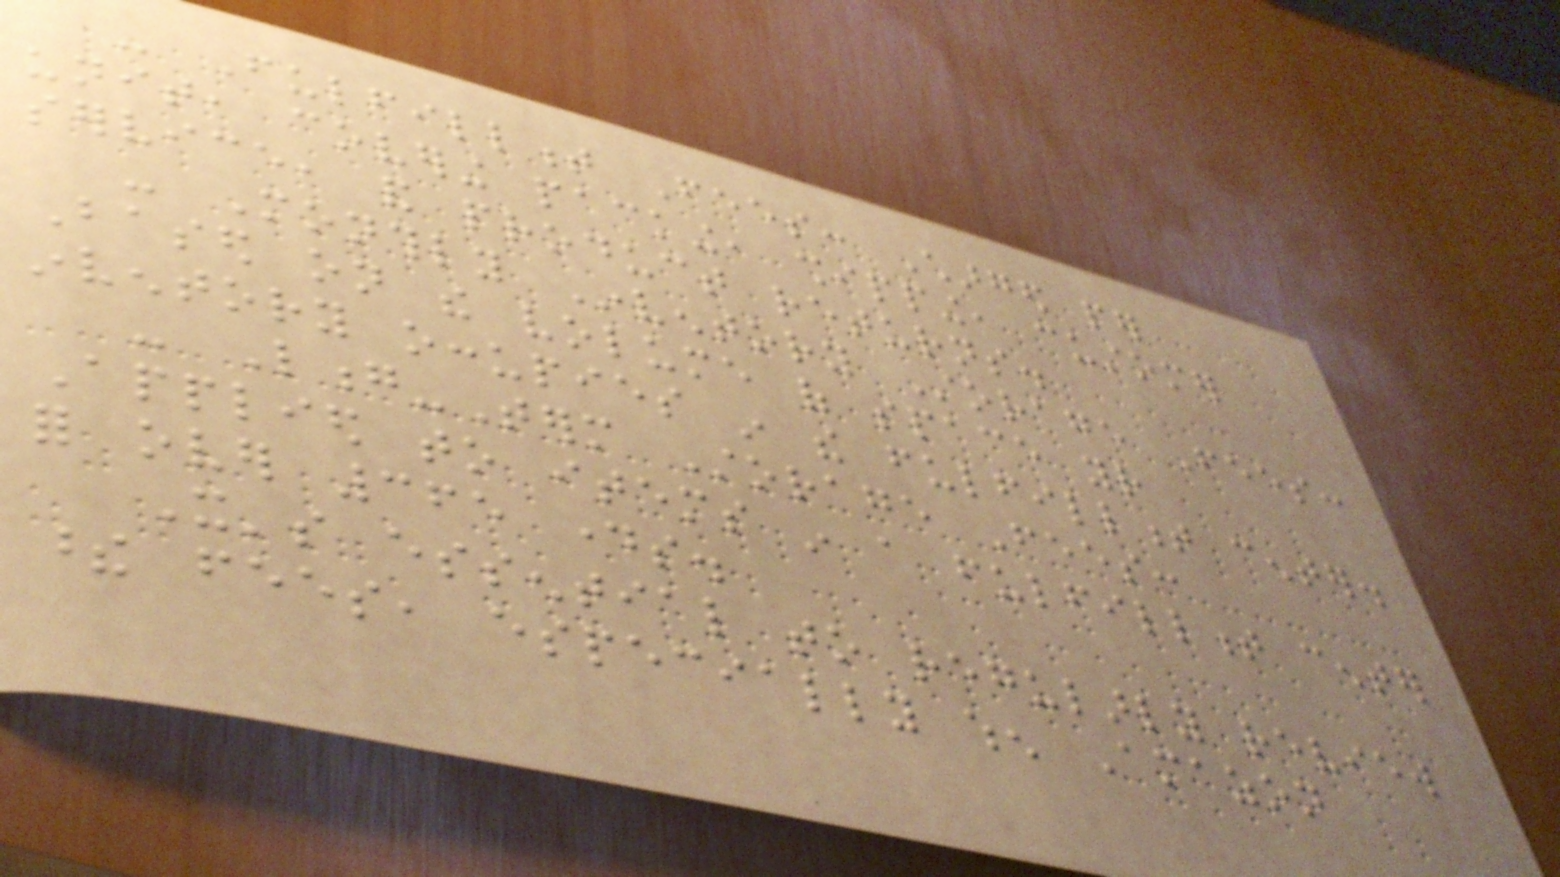- Fulfillment Fees: Charged per
unit, covering packing, shipping, customer
service, and product returns.
- Monthly Inventory Storage Fees:
Based on the volume of space your
inventory occupies in the fulfillment center.
- Long-Term Storage Fees:
Applied to items in a fulfillment center
for over 365 days.
It's essential to regularly review
these fees, especially when Amazon
